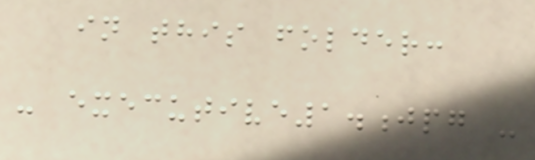in this folder:
- executive1.jpg -
